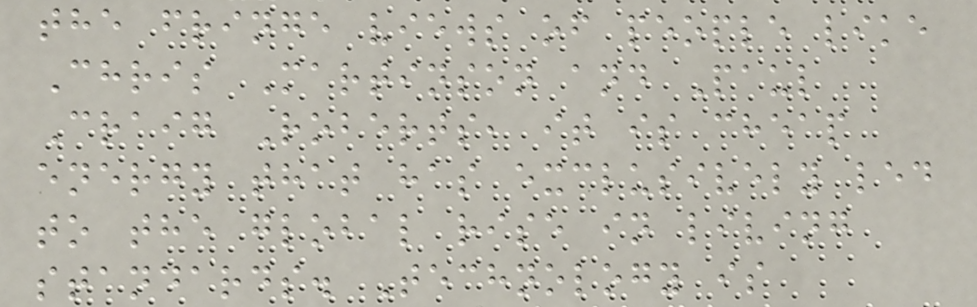the fringe views of people like
Chris Martinson and Paul
Craig Roberts, it is cheap
energy that has exclusively led
to the global rise in living
standards. Technology is
